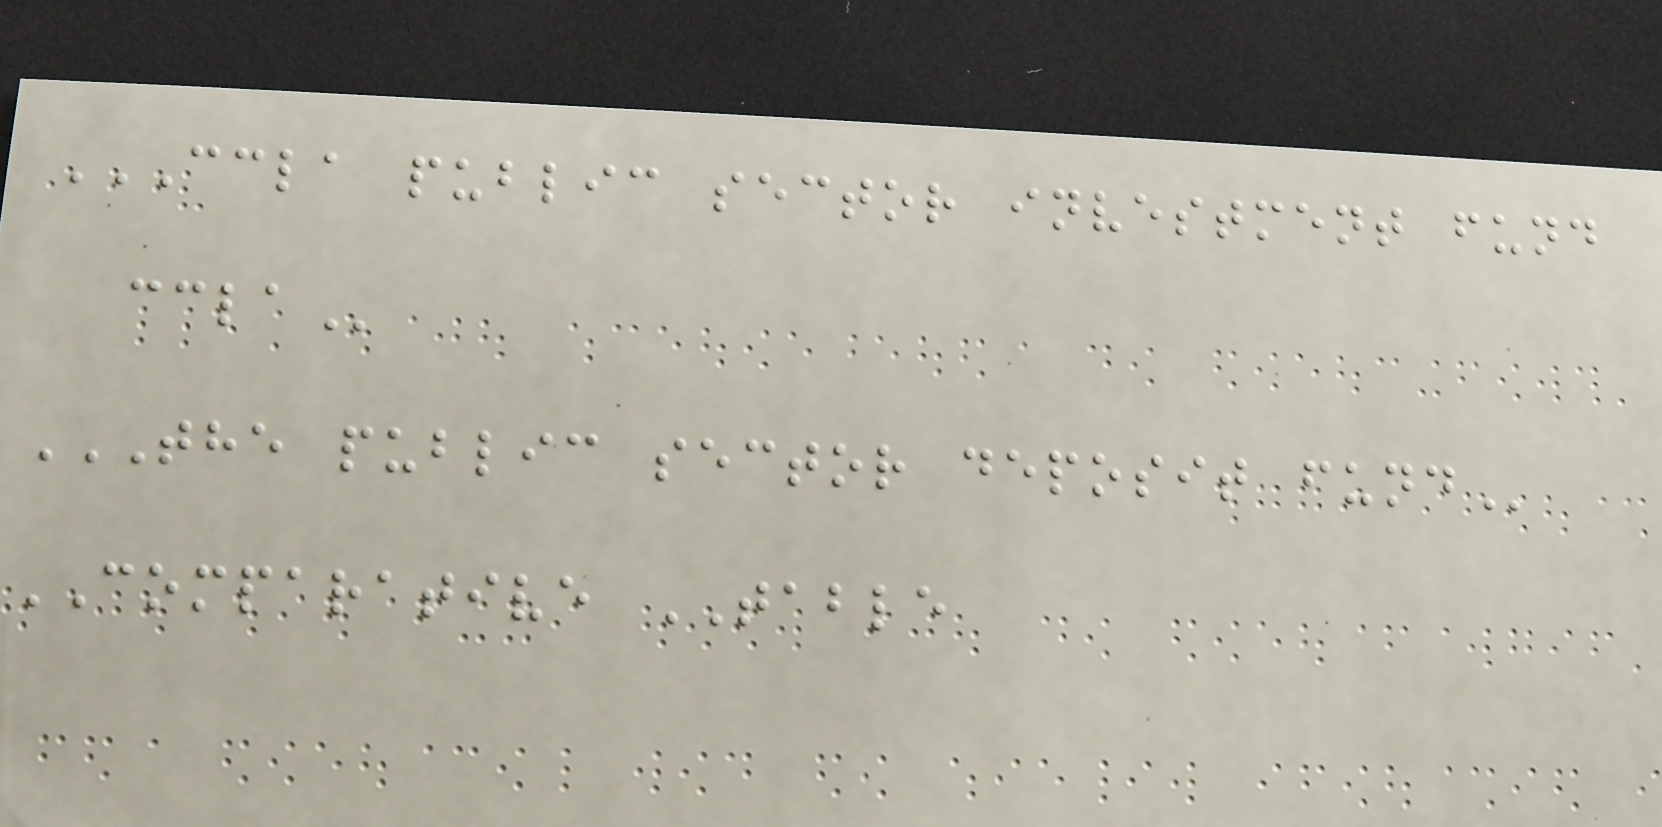CCLA PUBLIC SECTOR INVESTMENT FUND
CCLA
THE PUBLIC SECTOR DEPOSIT FUND
COMPARATIVE TABLE
